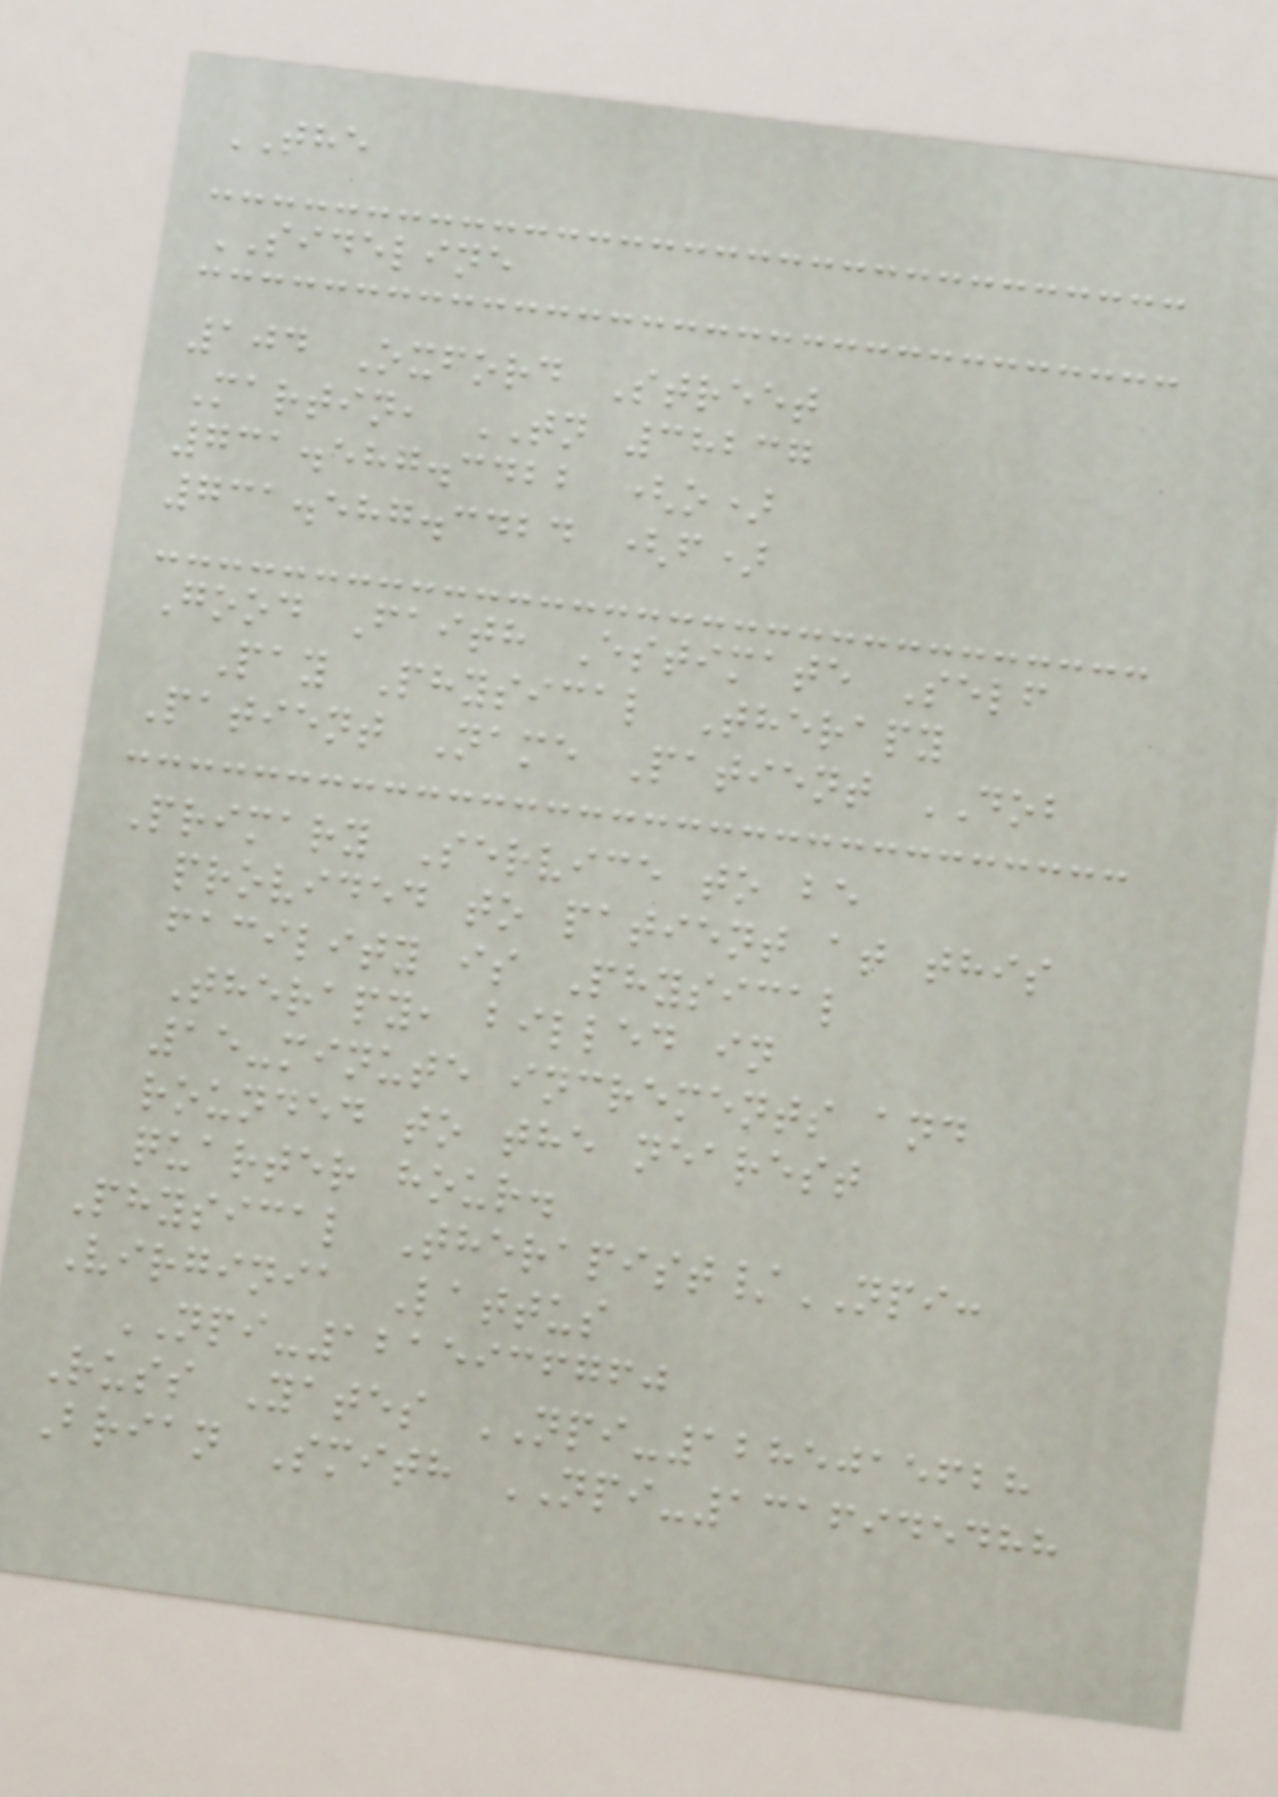THE
SIDELINE
104 Oxford Street
Martin, TN 38237
731.587.3422 (o)
731.587.3424 (f)
Good Faith Estimate Self
Pay Physical Therapy
Patient Name Patient DOB
Primary Service to be
provided to patient at this
facility is Physical
Therapy, billed in
15-minute increments and
rounded to the nearest
quarter hour.
Physical Therapist/NPI:
Virginia Lattus
NPI-1215936760
Russ Yates NPI-1285015628
Brian Smith NPI-1316945488
